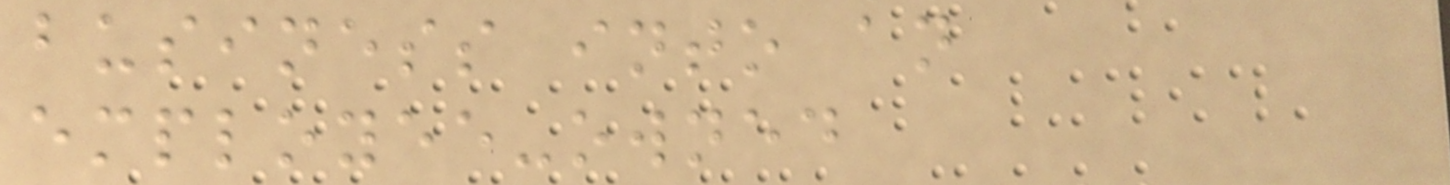business into an
employee-owned
